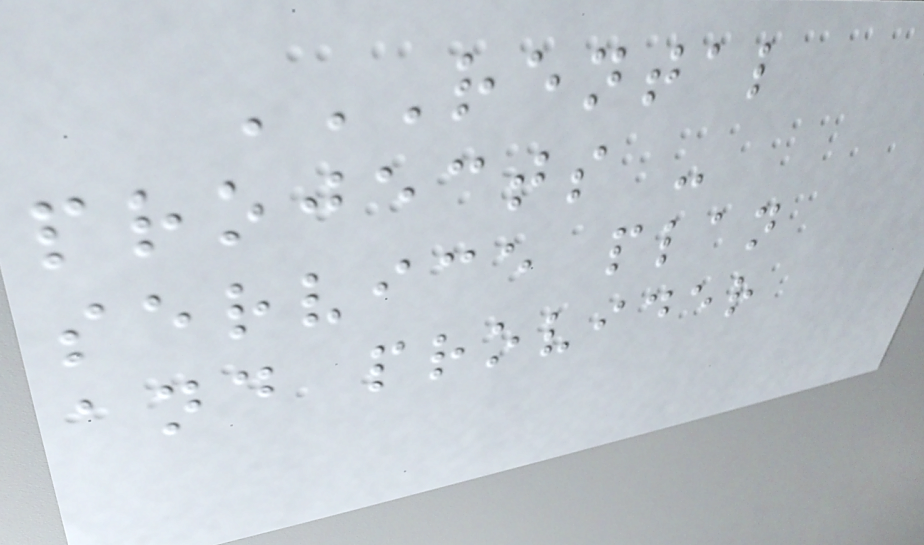RENTAL
PROJECTS -
SERVICE PLAN
AND PROVIDER
